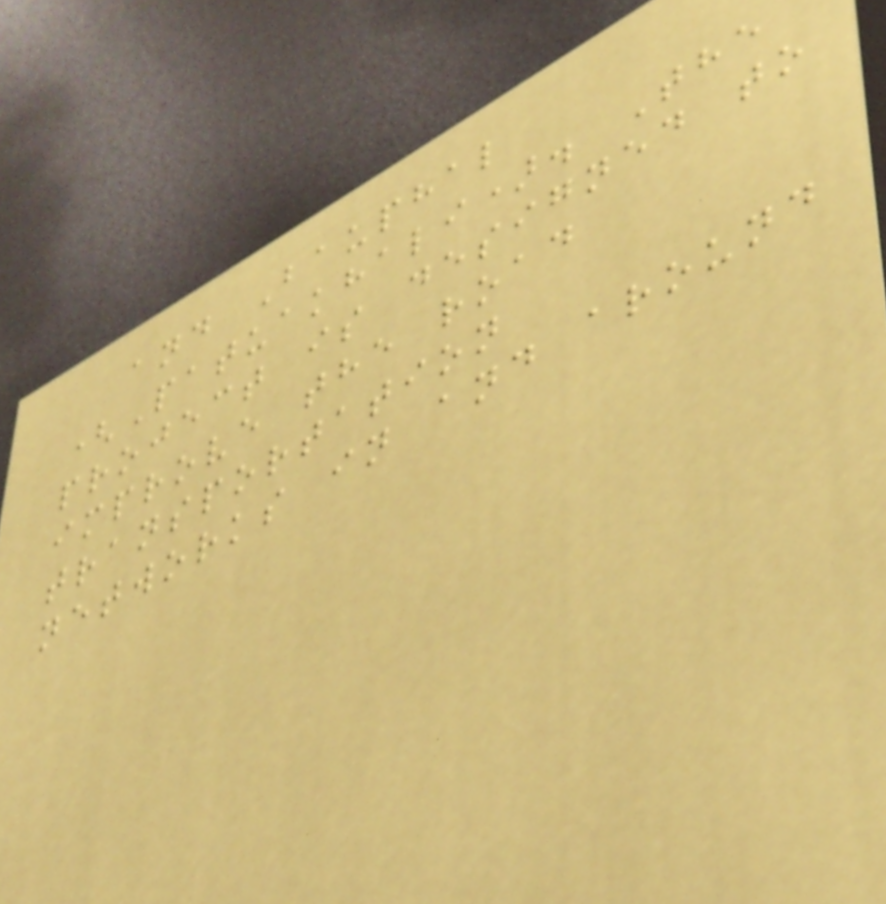and Bauphal
(Patuakhali). The
project is designed to
improve the road
transportation
networks in and around
